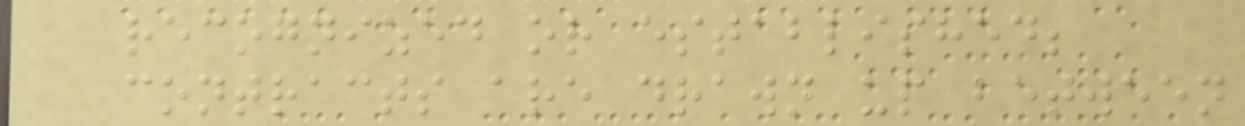recognized or established;
contracts are drawn up between
